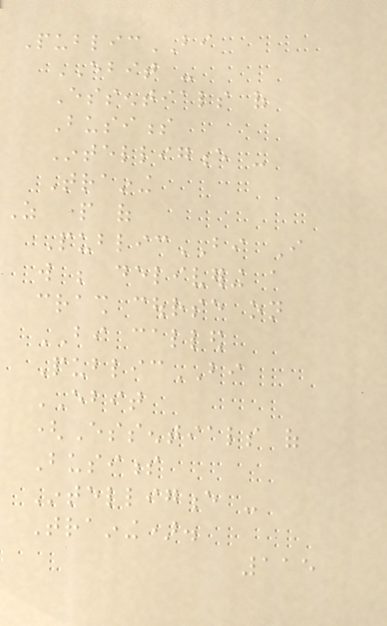PublicBI
EBIT -
Essentials of
Business
Intelligence -
Training
As part of
PublicBI I
will be delivering a
crash course on
BI called
PublicBI
EBIT
(Essentials of
Business
Intelligence -
Training).
115
